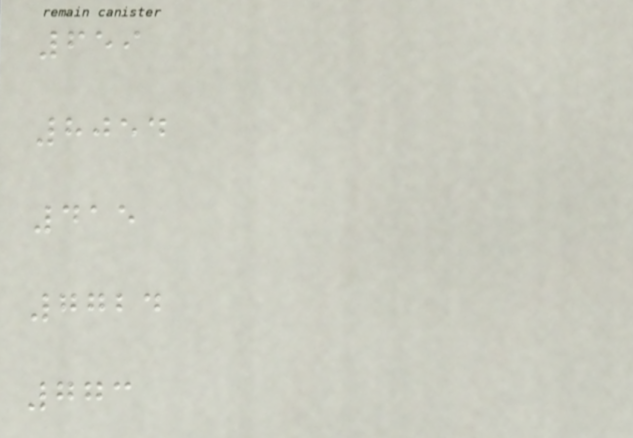659
8054
415
7724
773
